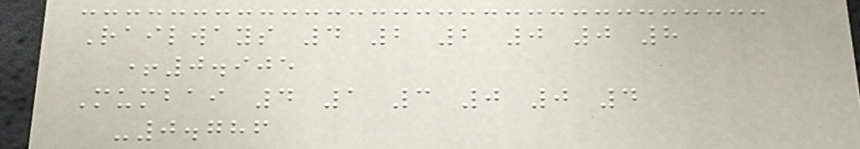Railways 4 2 2 0 0 8
+0.905
Mumbai 4 1 3 0 0 4
-0.786
